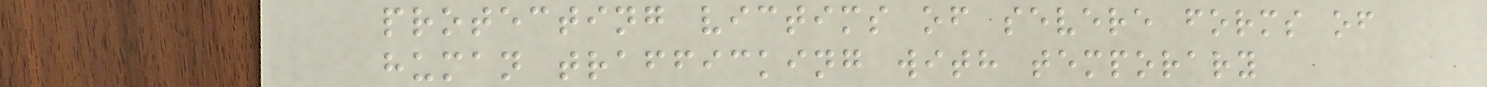protecting victims of severe forms of
human trafficking with temporary
